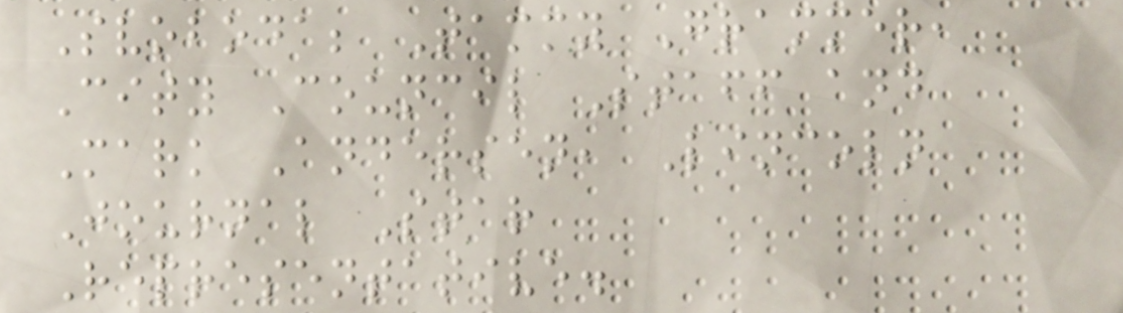Svoboda; Tammy Grammer,
City Council Staff and
Mark Andersen, Lincoln
Journal Star
Representative.
